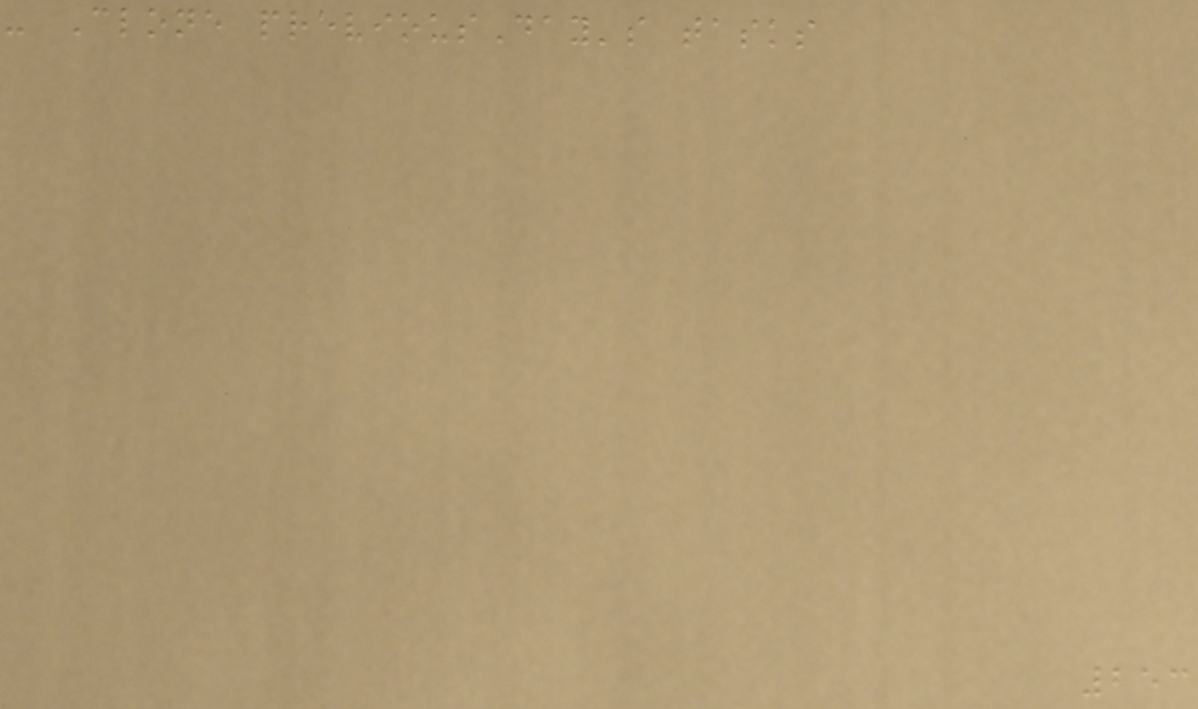- Clone previousDay's tasks
253
